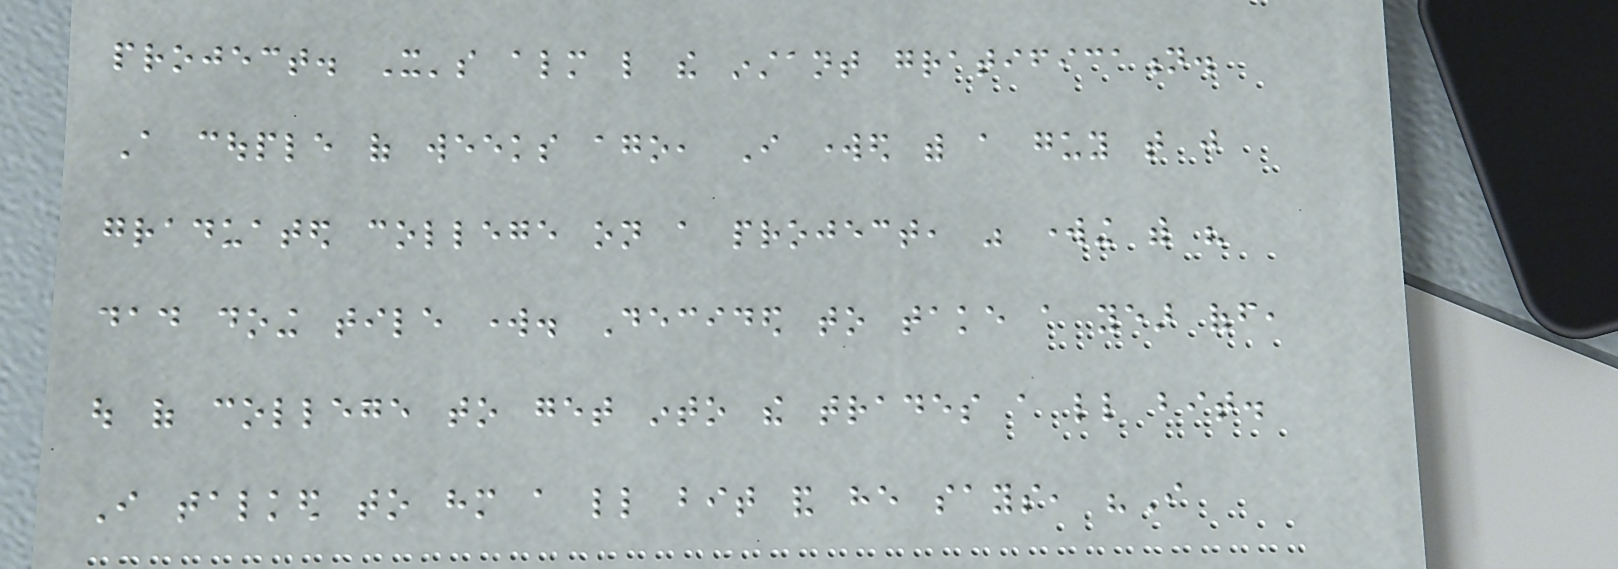project. It's almost like the instant gratification.
A couple of weeks ago, I worked with a guy that just
graduated college on a project, was working with his
dad doing tile work. Decided to take a year off,
out of college to get into the trades a little bit.
I talked to him a little bit and he says, "I
